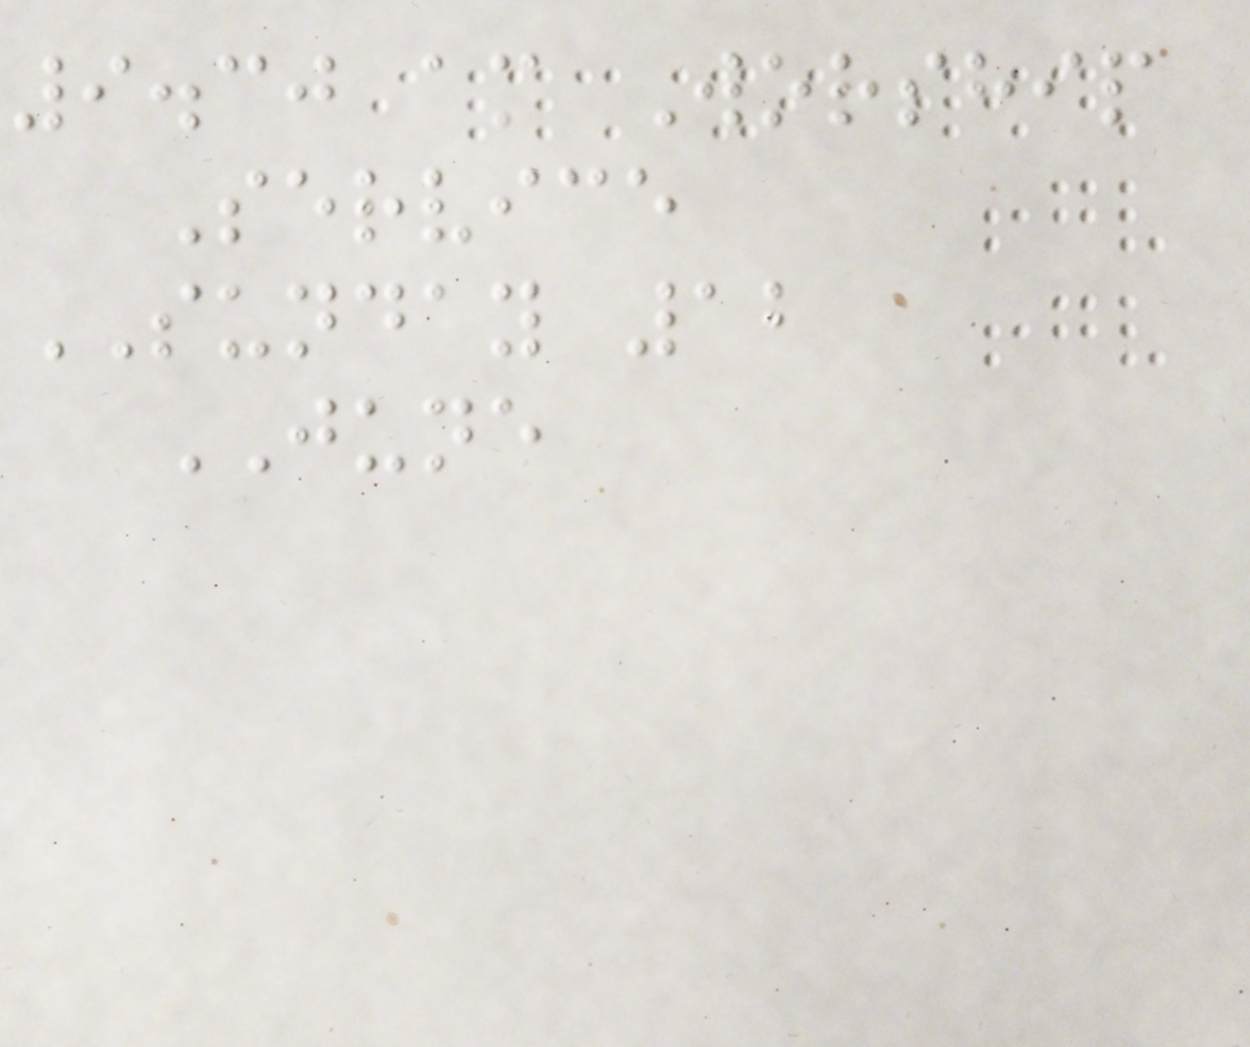9.30 am Worship
Service
SUNDAY 12
JUNE
